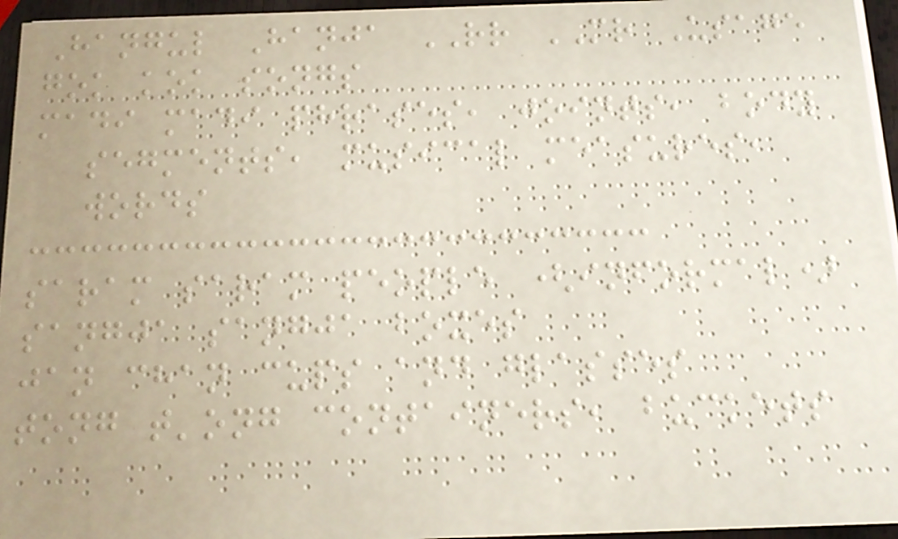Hangul Hanja RR MR Usage
gok kok songs
madi madi phrases, joints, body
segments, musical measures,
words
saram saram people (informal)
sangja sangja boxes
jan chan cups and glasses
tong t'ong containers, buckets
